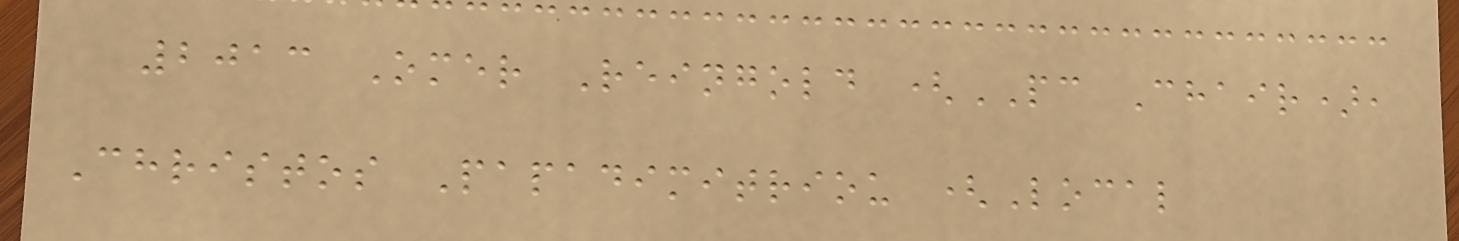2013 Omer Reingold (PC Chair),
Christos Papadimitriou (Local
